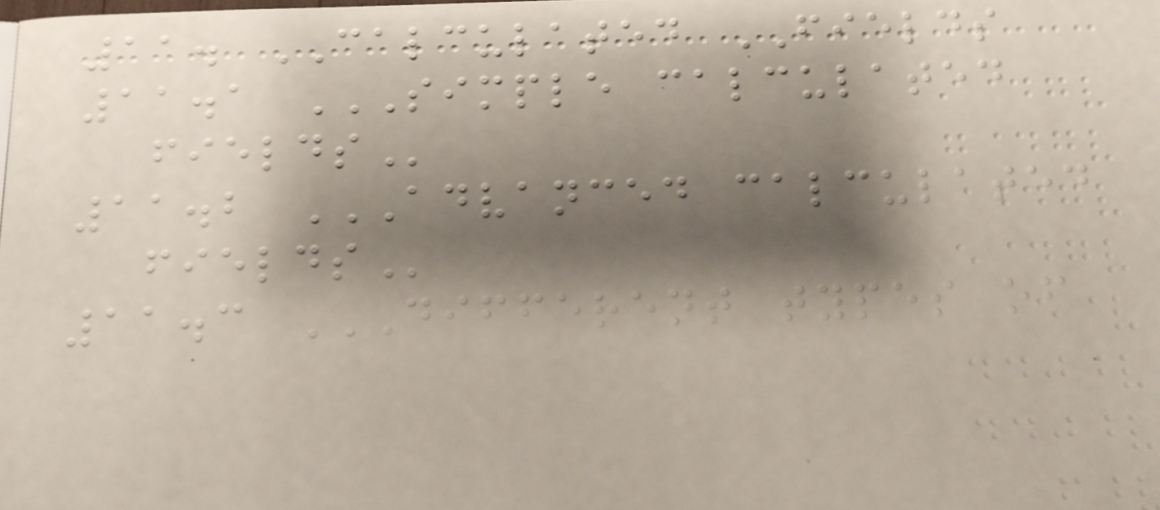11. CALCULATED FIELDS
11.1 SIMPLE CALCULATED
FIELDS
11.2 ADVANCED CALCULATED
FIELDS
11.3 DIFFERENT TYPES OF
